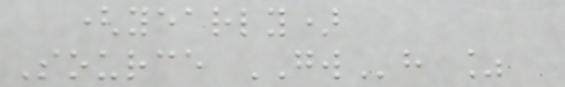(yearly)
Source GWh %
